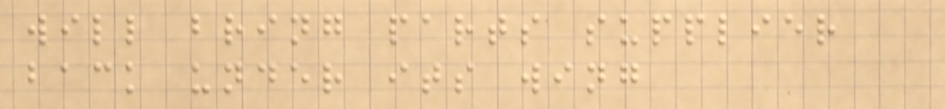will bring parts supplier
back under its wing
